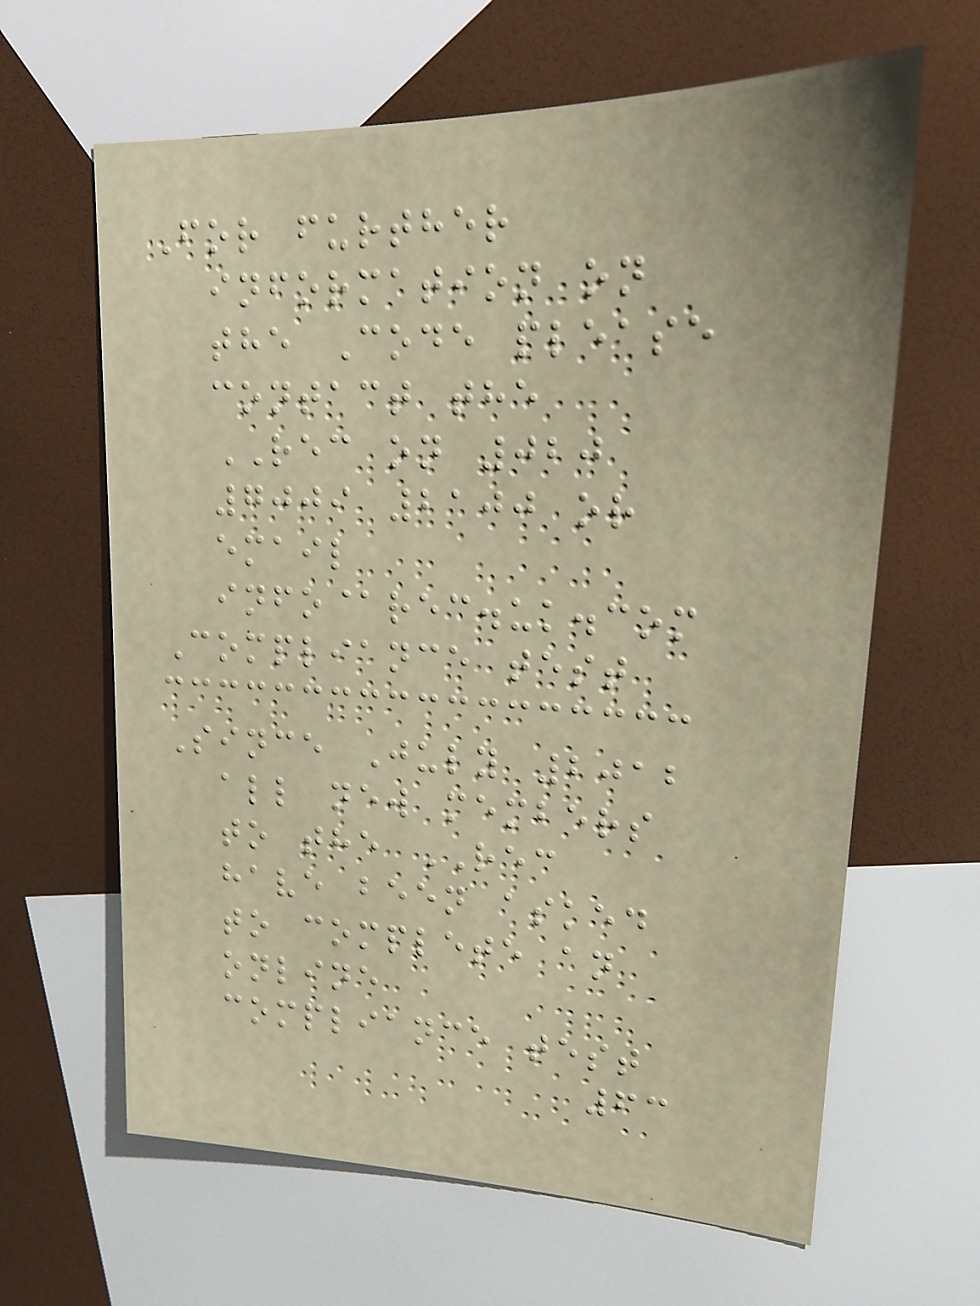For further
information on
the Code please
contact the
REC on 020
7009 2100 or
email
info@rec.uk.com
Compliance test
Since July 2012
all new members
to the REC
have been asked
to complete an
online
compliance test
63
